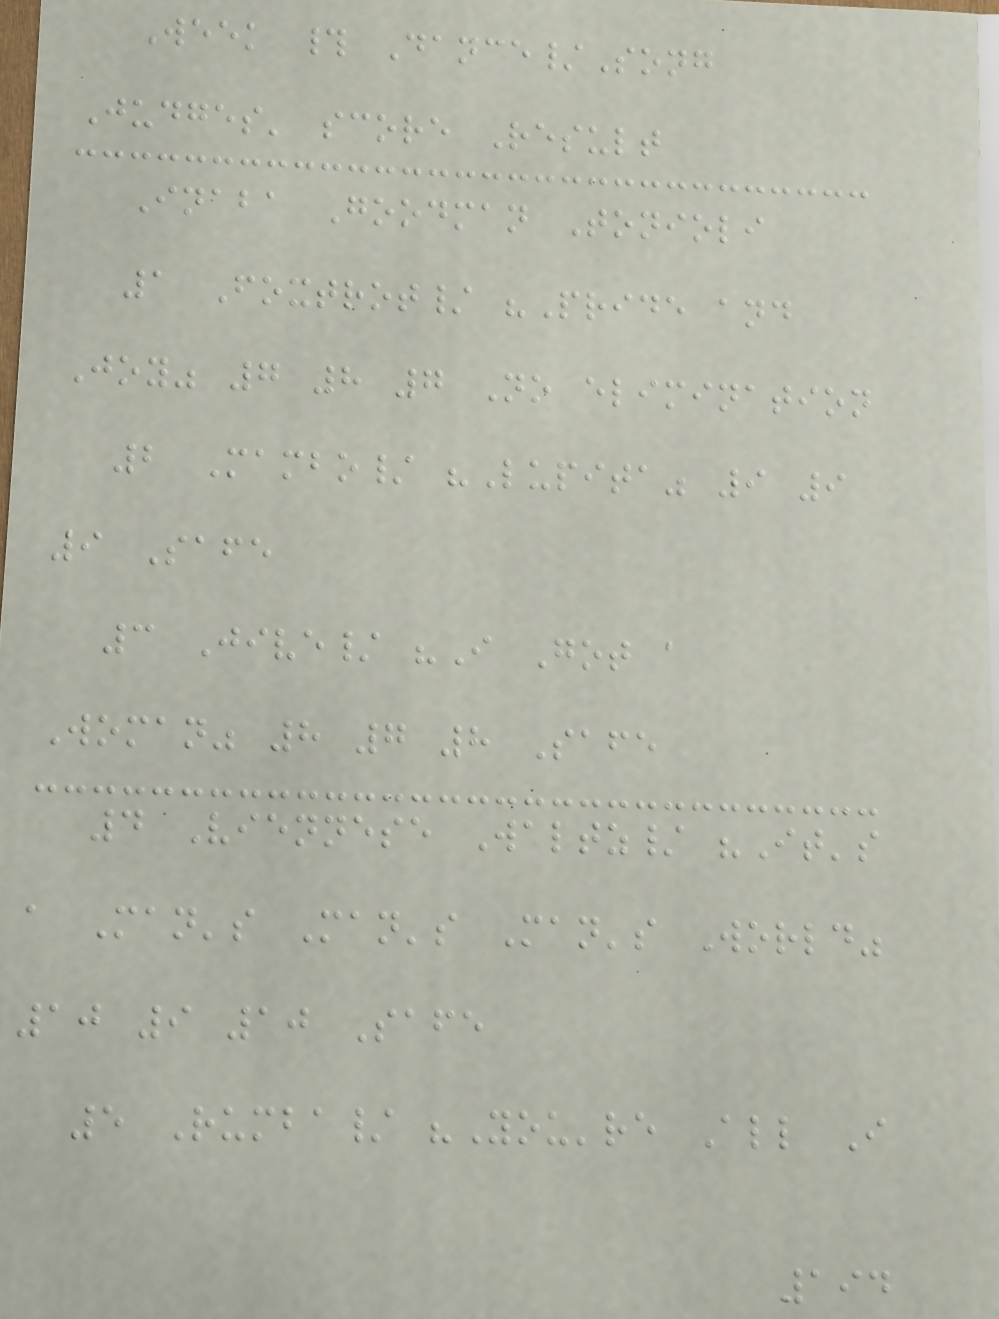Week # Dance/Song
Judges' score Result
Inaba Goodman Tonioli
1 Foxtrot/ "Pride and
Joy" 7 8 7 No elimination
2 Mambo/ "Lupita" 9 9
9 Safe
3 Jive/ "I Got a
Woman" 8 7 8 Safe
4 Viennese Waltz/ "It's
a Man's Man's Man's World"
10 9 10 Safe
5 Rumba/ "You're All I
194
